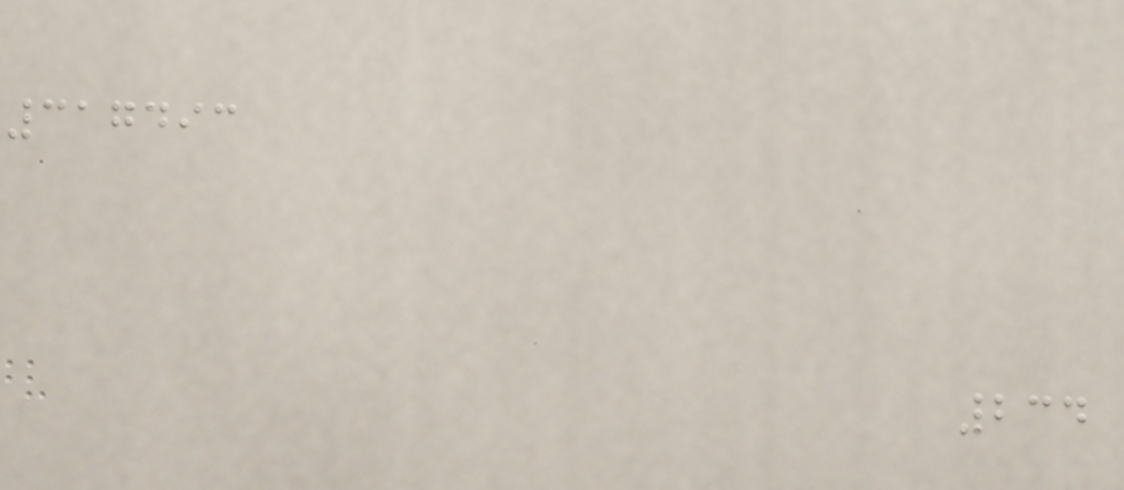317493
234
